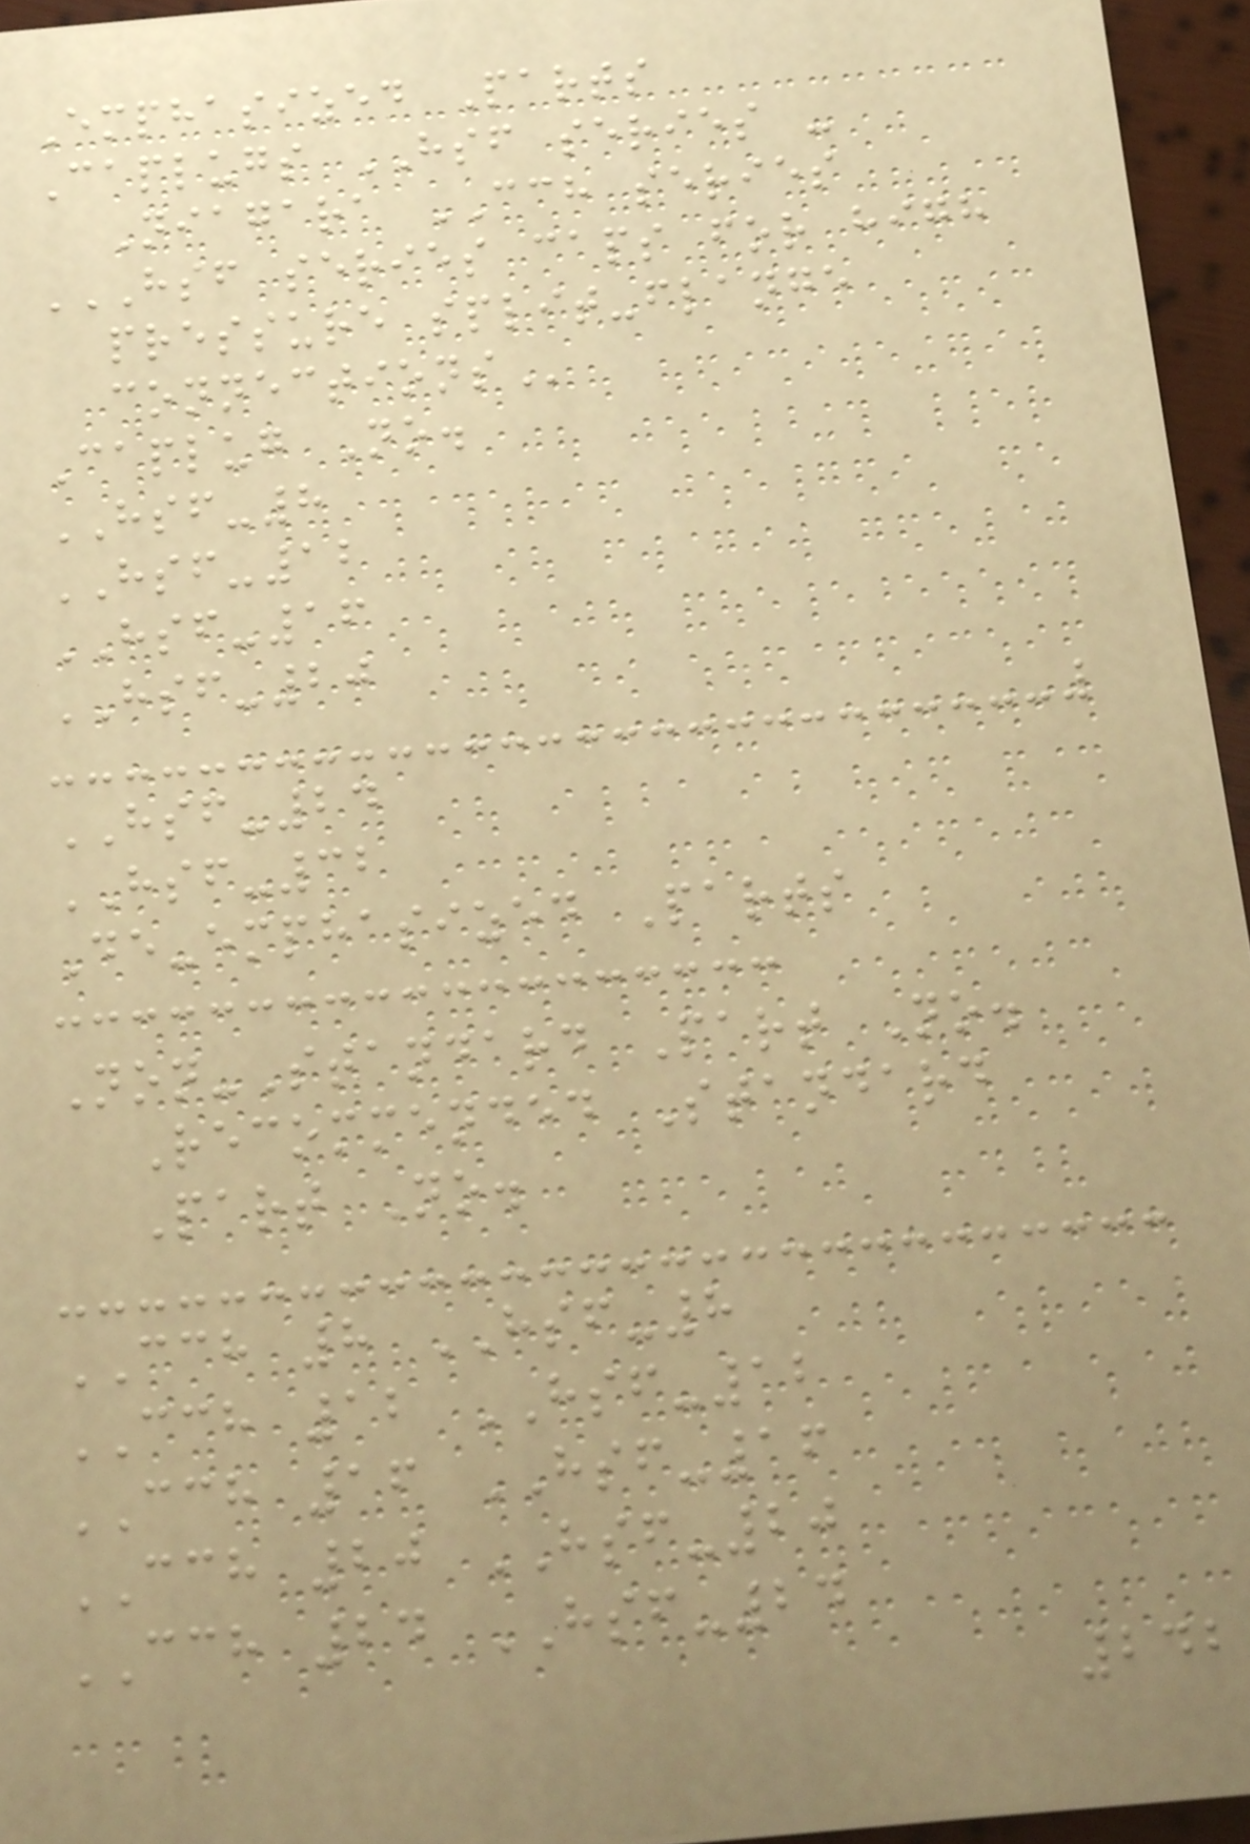Emphasized Parts
Caplugs HSF series -
Niagara CCH series
HSF SERIES CAPS FOR HIGH
PRESSURE SPLIT-FLANGE
CONNECTIONS
Caplug No.
HSF-8
HSF-12
HSF-16
HSF-20
HSF-24
HSF-32
De-emphasized Parts
Non-Standard Part No.
Recommended Standard
Part No.
CCH 8 HSF-8
CCH 12 HSF-12
CCH 16 HSF-16
CCH 20 HSF-20
CCH 24 HSF-24
242
